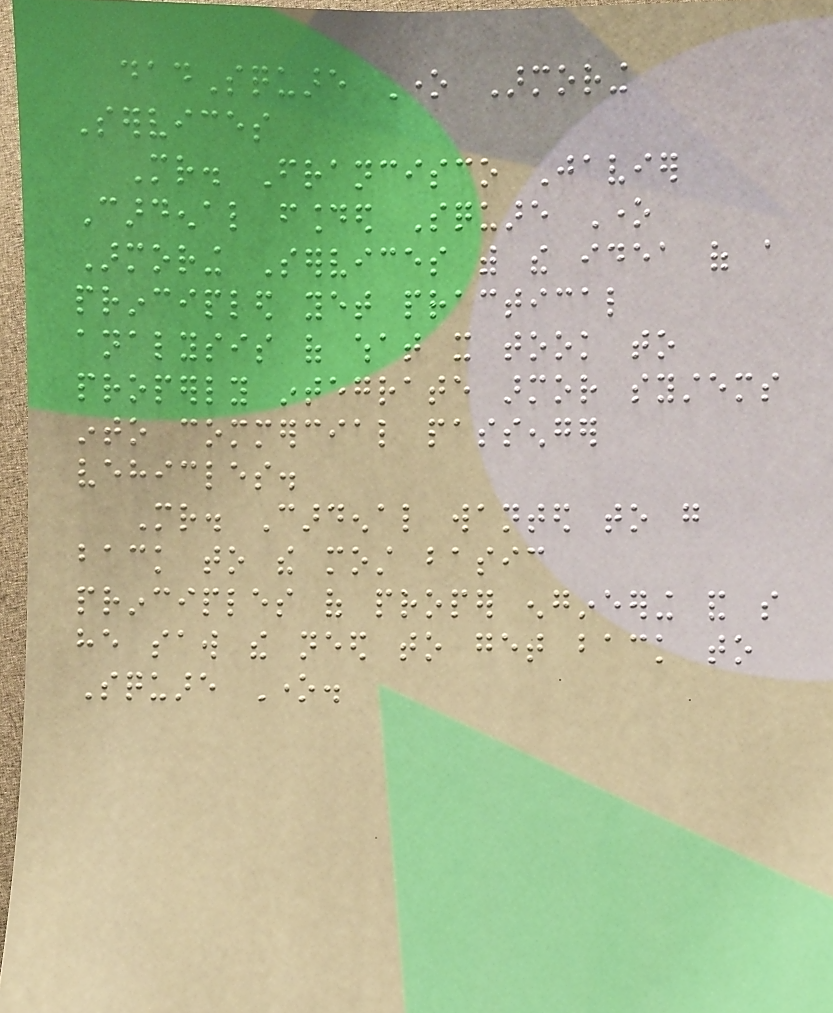dadSquare One Armoring
Services
Mr. Francisco Javier
Cardenal founded Square One
Armoring Services with the idea of a
principled yet practical
analysis of what it took to
properly integrate armor systems
into commercial passenger
vehicles.
Mr. Cardenal wanted to go
back to the most basic
principles of proper engineering and so
he saw the need to get back to
Square One.
